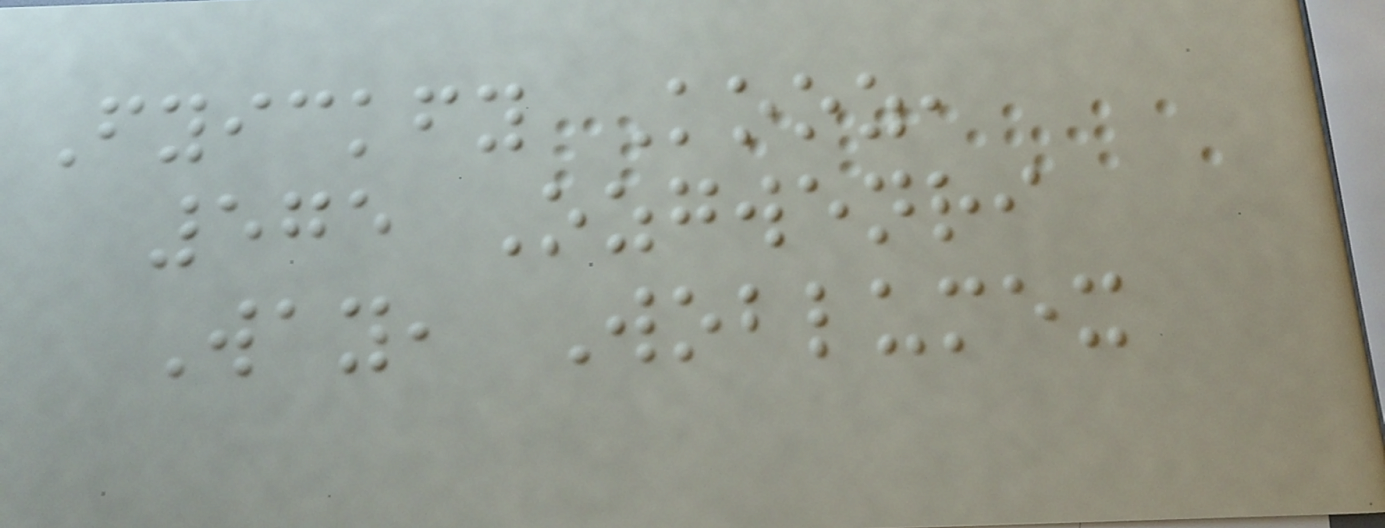Fyickfy Kooz,
575 Ozgwenri
Way, Woblumex
